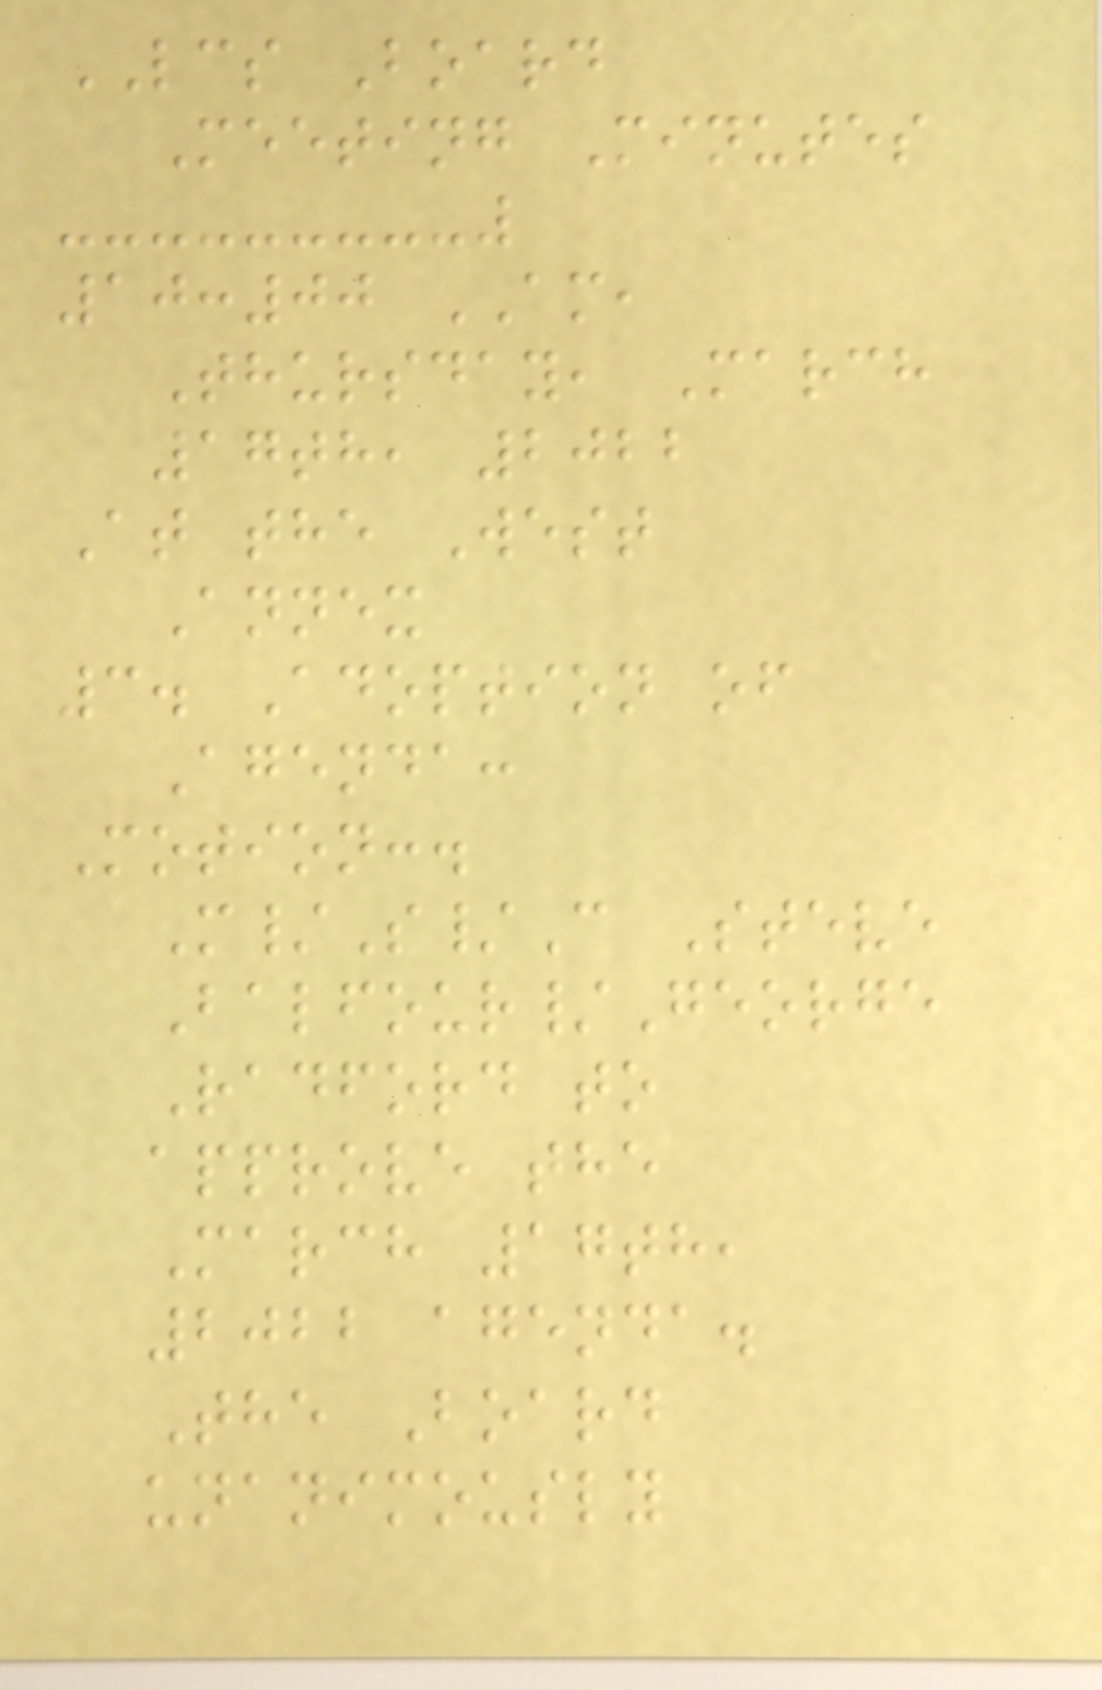LCS Board
Meeting Minutes
10:00 AM,
Thursday, March
17th, 2022
At the West
Annex
3. Adoption of
Agenda:
Motion:.
M/S/C Steve
Balfour/George
Radford to
approve the
March 17th,
2022 agenda.
The Board
unanimously
